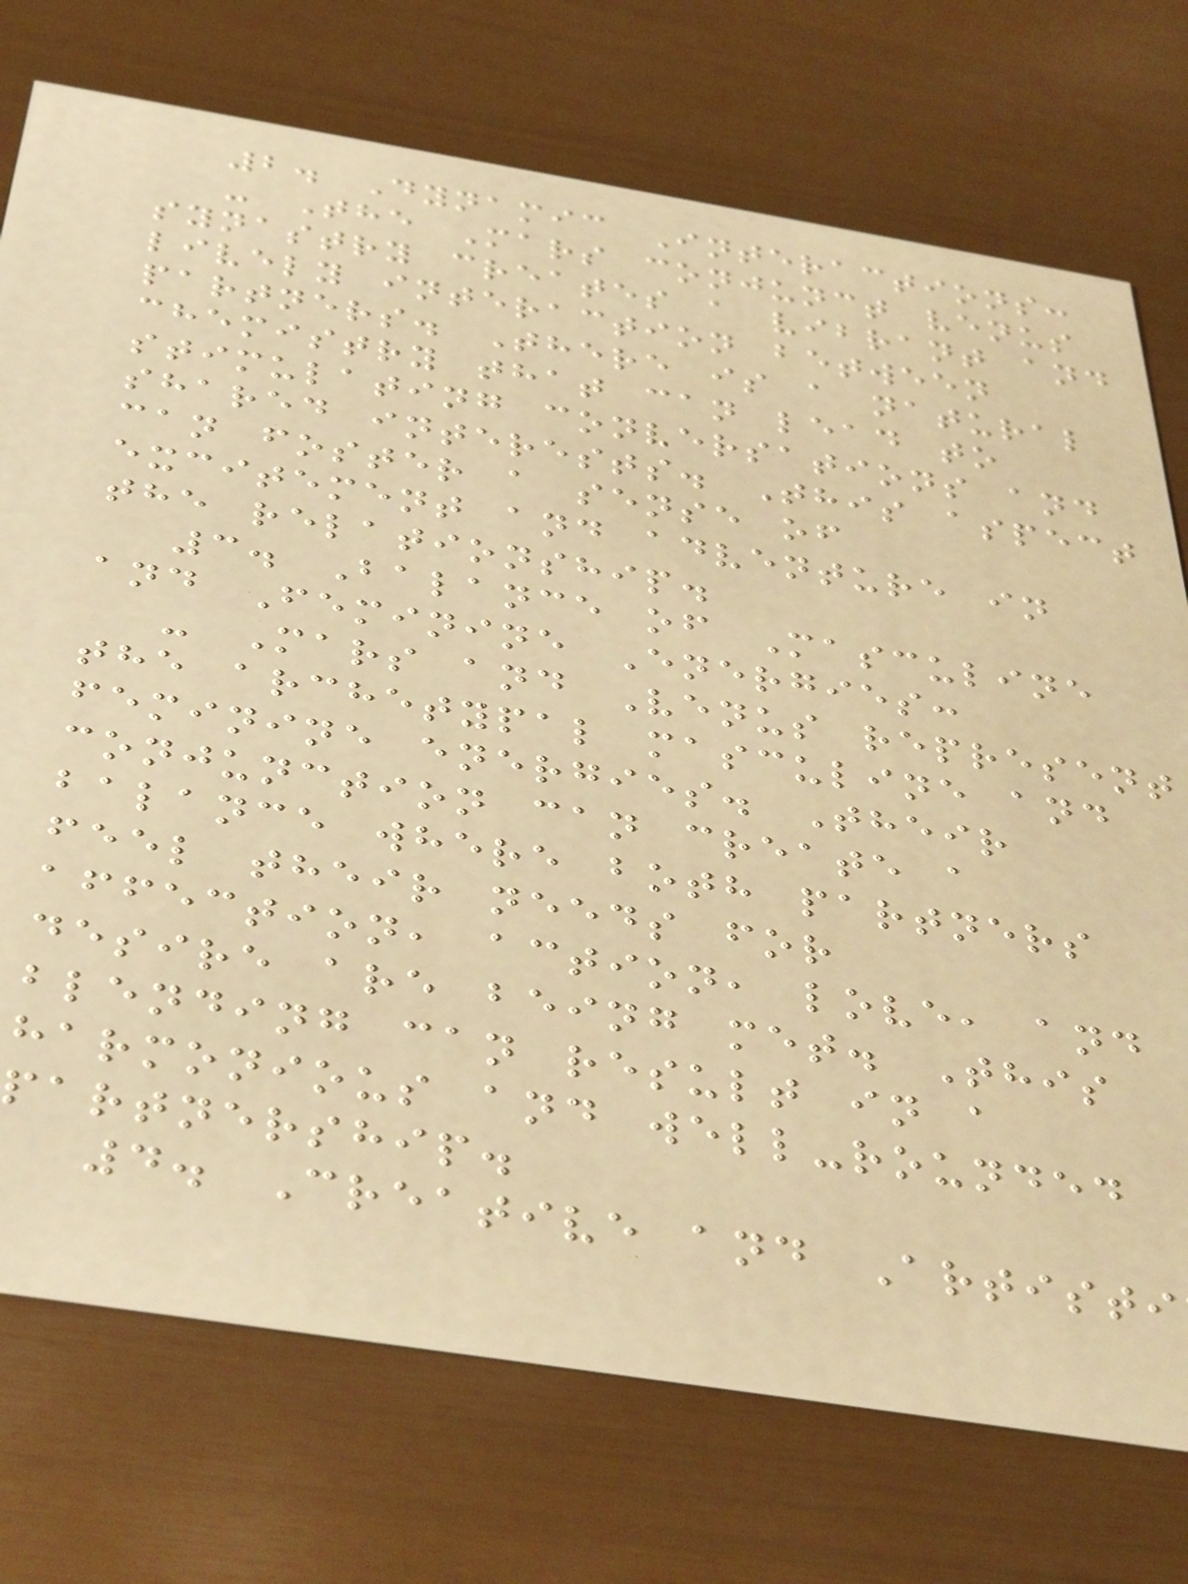2. Dynamic Interactions:
- The Mars conjunct venus
synastry creates a vibrant and
lively interaction between
partners. There is a natural
chemistry that can lead to
stimulating conversations and
shared interests. This aspect
can foster a sense of
excitement and adventure in
the relationship.
3. Balance of Masculine
and Feminine Energies:
- Mars and Venus represent
the archetypal masculine and
feminine energies. Their
conjunction can create a
balance where both partners
feel their needs for
affection, action, love, and
desire are being met. This
blending can result in a
harmonious and well-rounded
partnership.
4. Creative and Artisti
